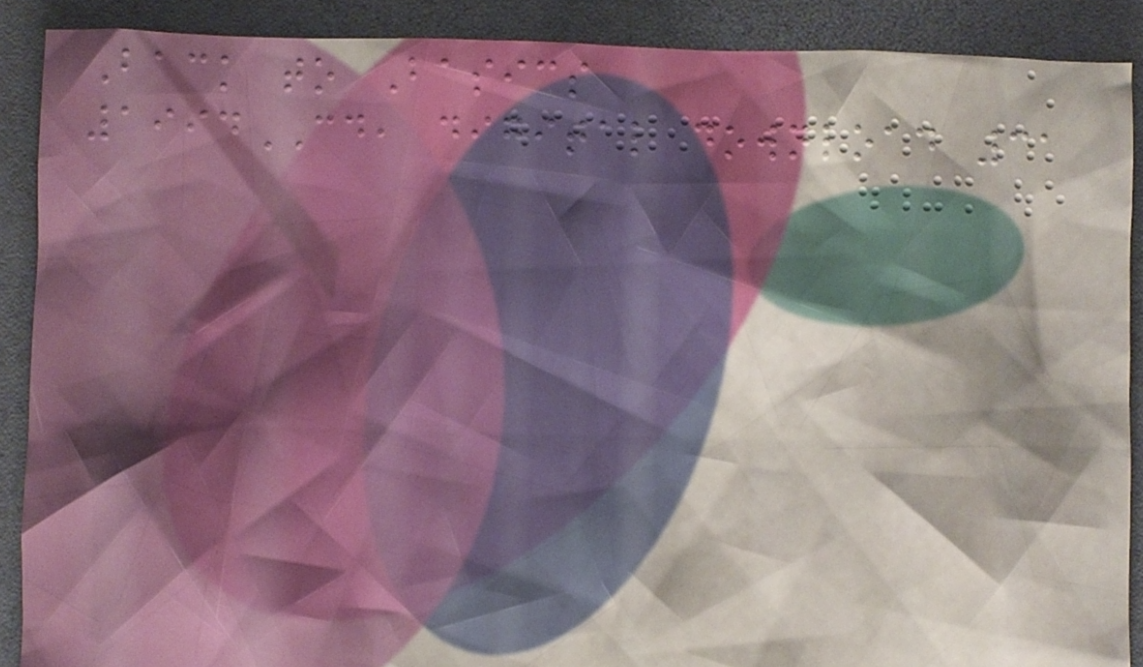Back to Basics
1994CD, digital download 31
